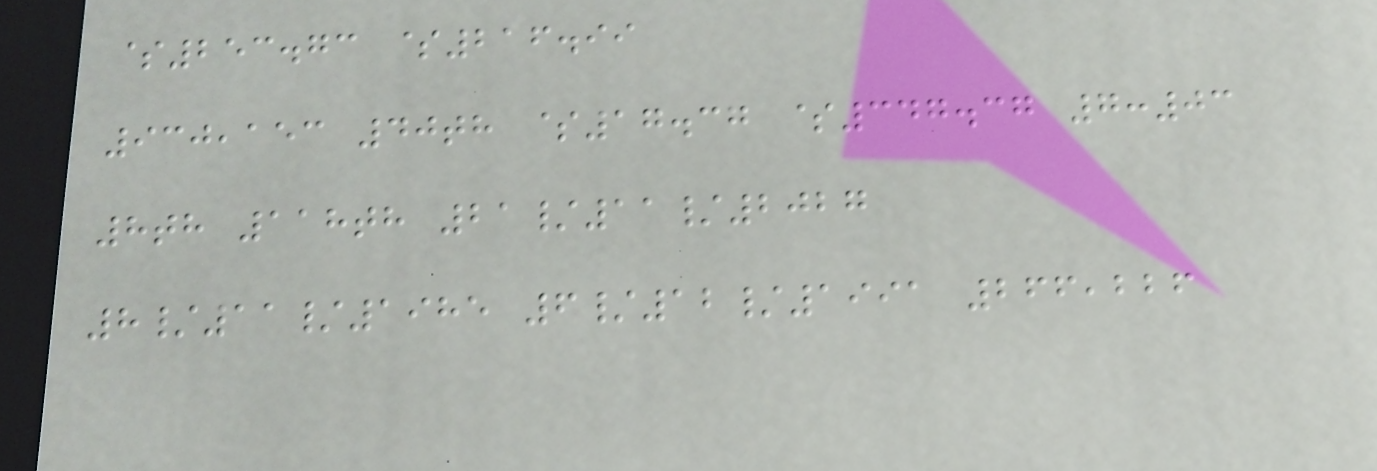$253.73 $216.99
930,153 40th $17.37 $347.37 7:03
8th 118th 21/11/2027
8/11/1985 6/12/1991 266,226
